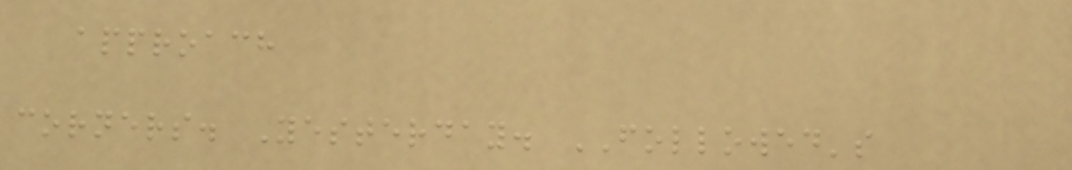approach
corners. Yesterday. FOLLOWED's
